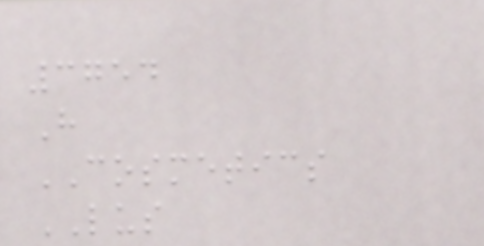3754
H
COSMETICS
LUS
